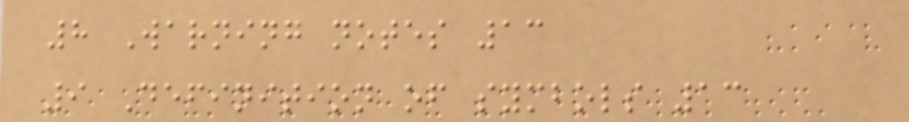8 Warning notes 13
9 Definition of symbols 13
